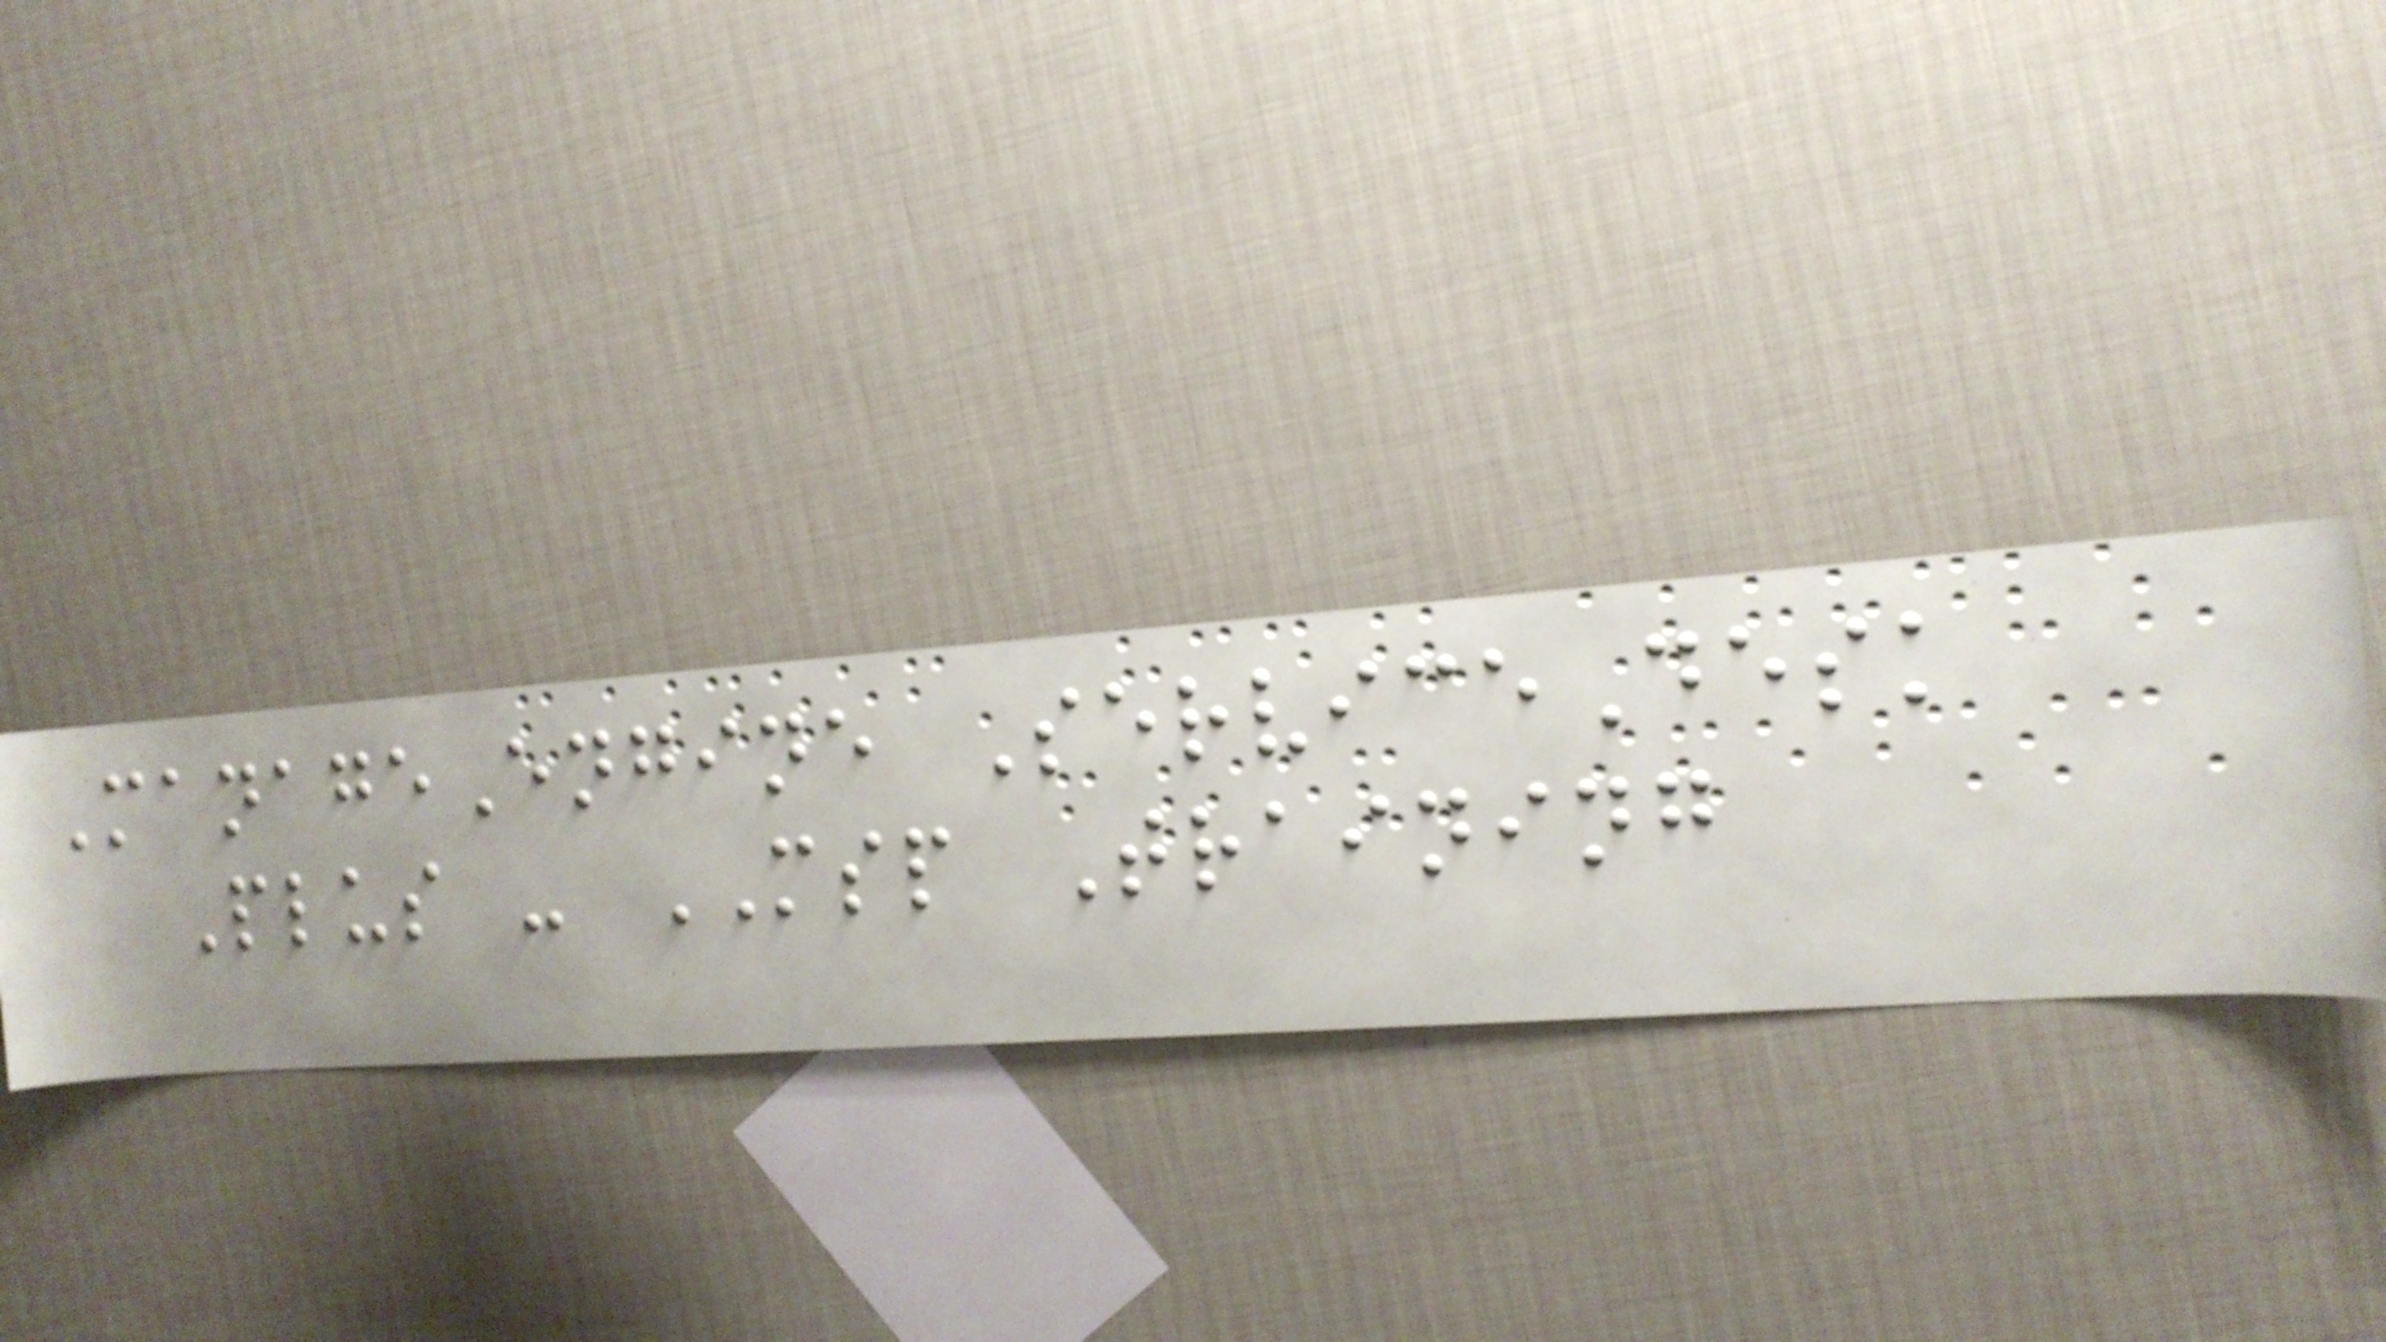ManageEngine ServiceDesk
Plus - MSP Training
